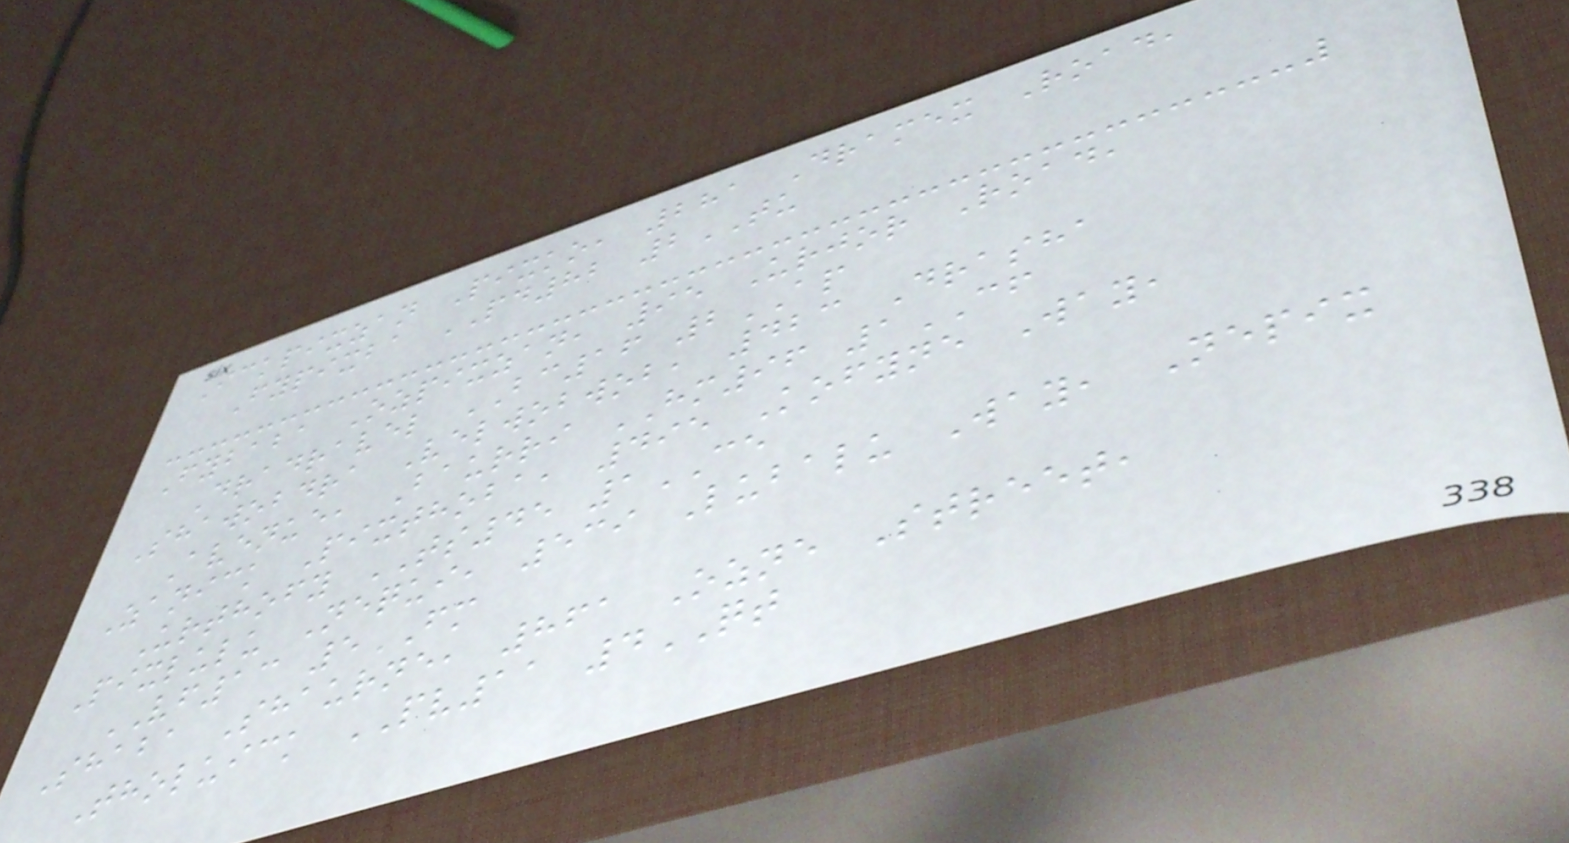Ickpixzan Pixko, 281 Dramex Road,
Fypixba PD82 2TU
Fybaba Ozpixzan, 95 Urjor Road,
Dradravel BC16 2AP
Shawobdra Velwobwob, 423 Drasha
Avenue, Baurri HM96 1CF
Zanick Pixthoba, 495 Kofyne Way,
Urthofy TS45 1CE
Pixlulu Nequi, 539 Lubalu Way, Nepix
VF13 5FM
Shaba Shaurne, 861 Ozne Street,
Tholuick PV11 4QT
